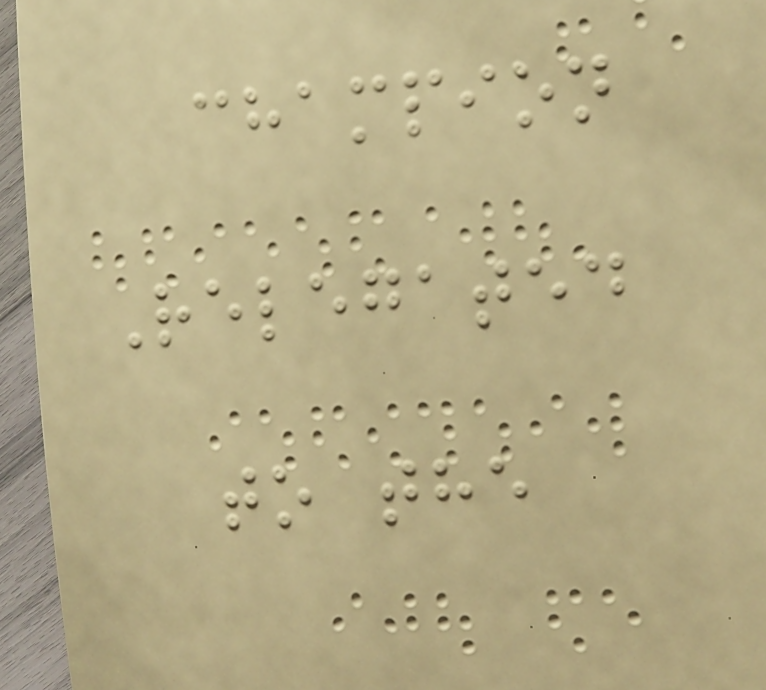champion
Relegated
to the
